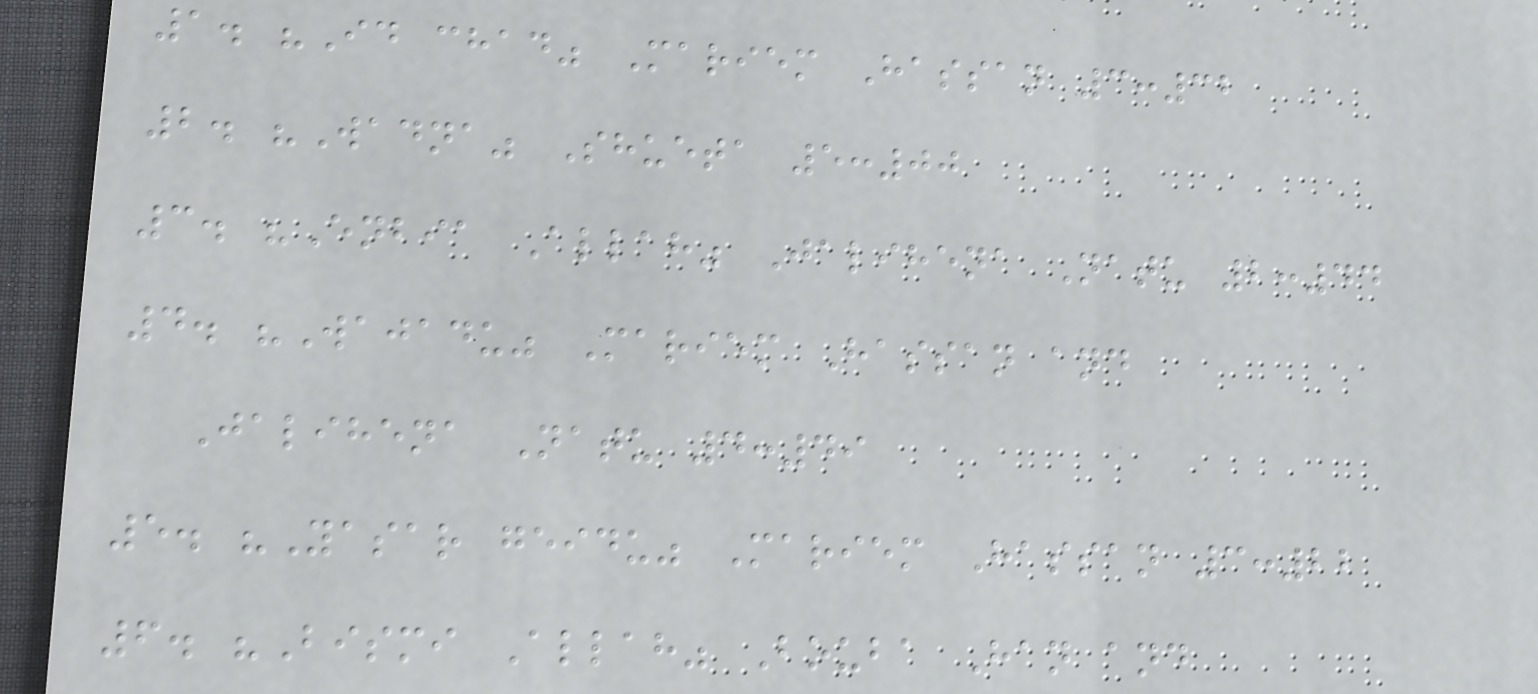1. "Id chad" Mariem Hassan 3:32
2. "Wadna" Shueta 5:00
3. "Enbia Allah" Jalihena Natu 2:44
4. "Wajadu" Mariem Hassan and
Jalihena Natu 4:49
5. "Yasar geidu" Mariem Hassan 3:22
6. "Bismi Allah" Bouba Han and
